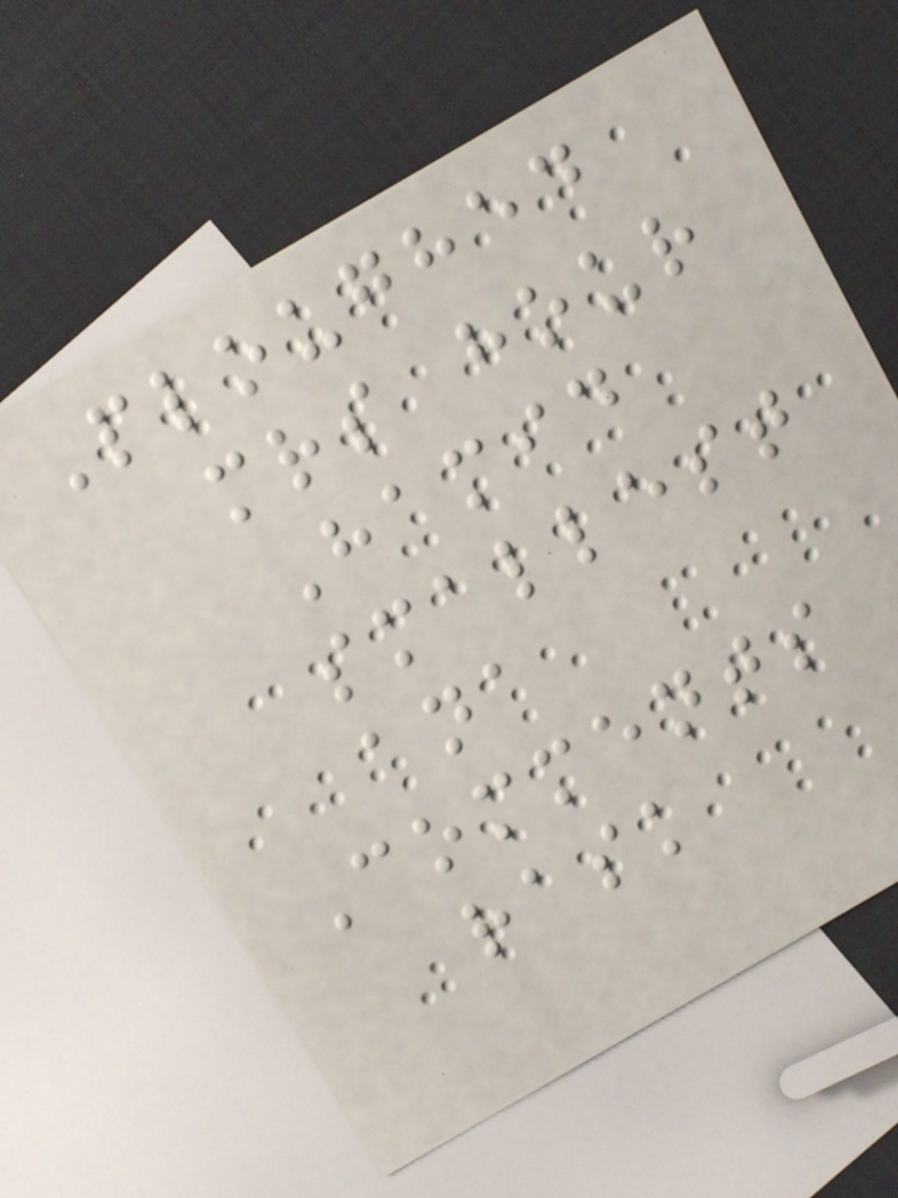Ploughed
mrs hour
Hamid
smallest
ana
Comments
rask
